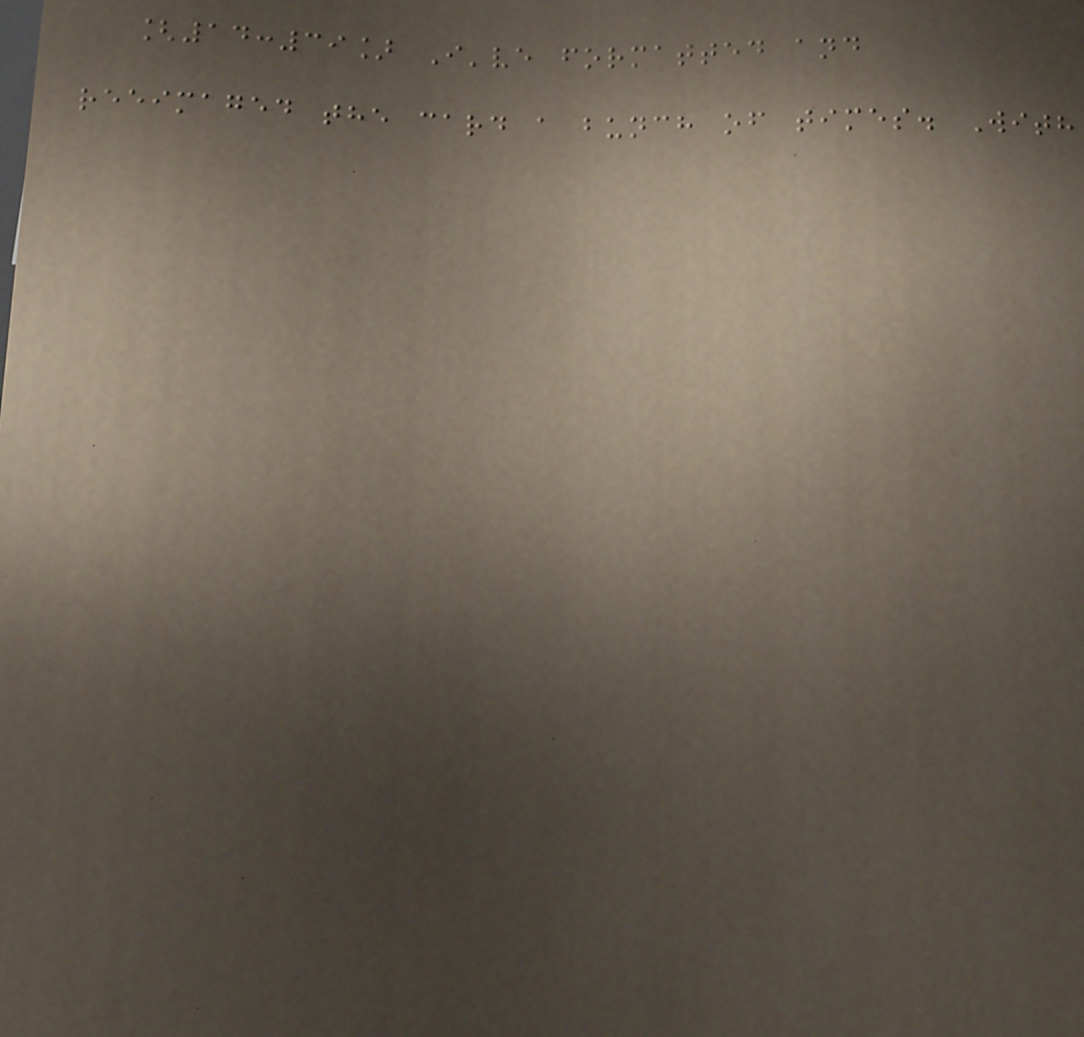[14:39] I've formatted and
reeimaged the card a bunch of times. With
